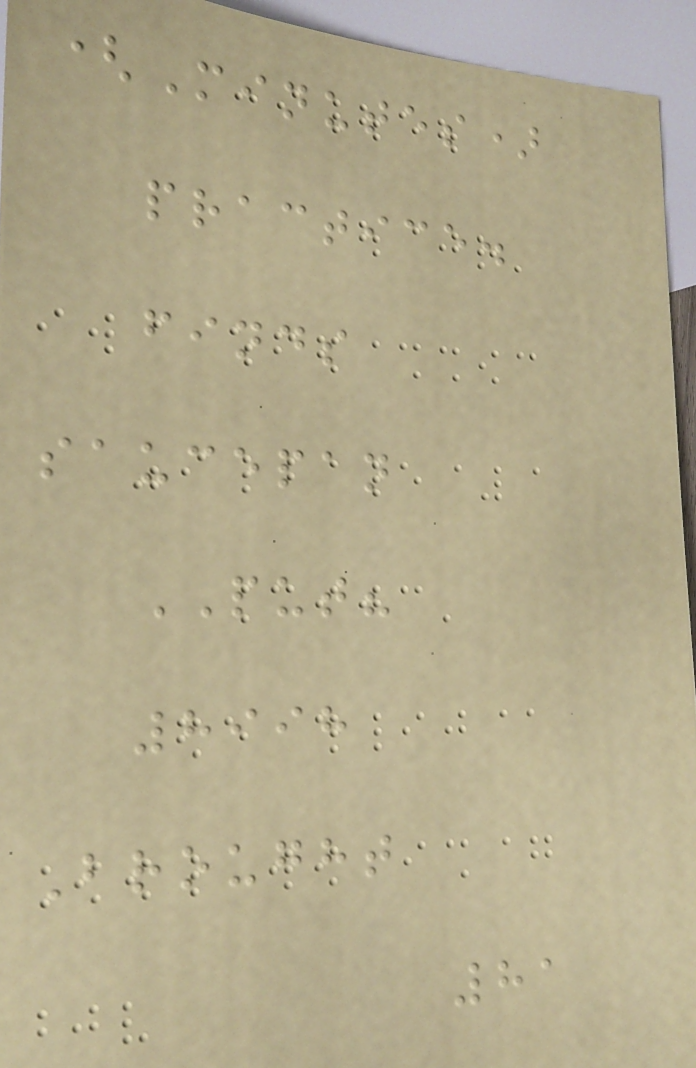(Minutes)
practice.
finds
saucepan
PUT?
8998
Brought
81
